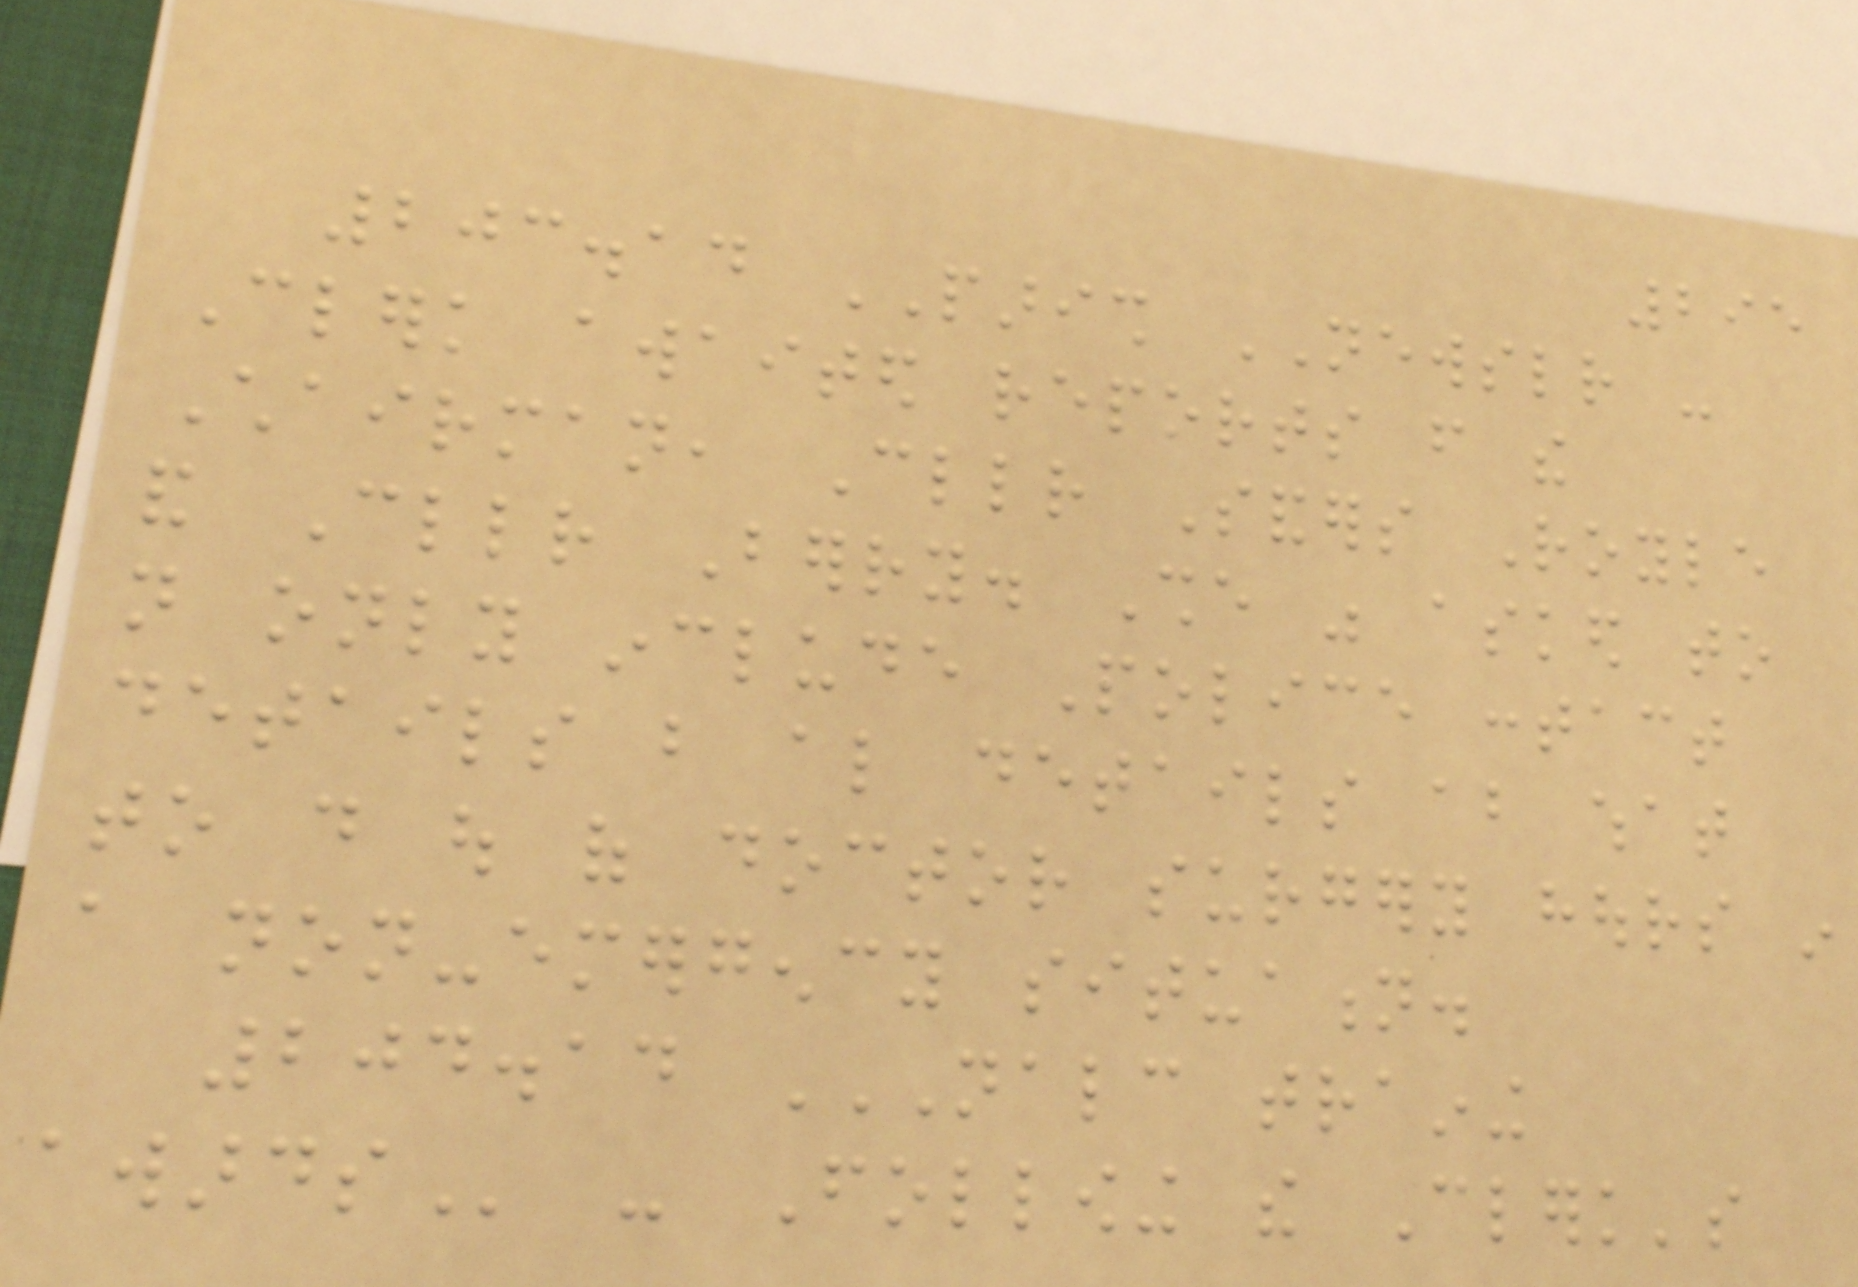295
203.14 PARISH NEWSLETTER -
Clerk awaited reports from the
Chairman, Cllr Sanders Royle
and Cllr Berry. She was asked to
not only include Police contact
details but also details about what
to do out of doctor surgery hours in
a non-emergency situation.
204.14 NALC TRAINING
AWARDS - Following the Clerk's
